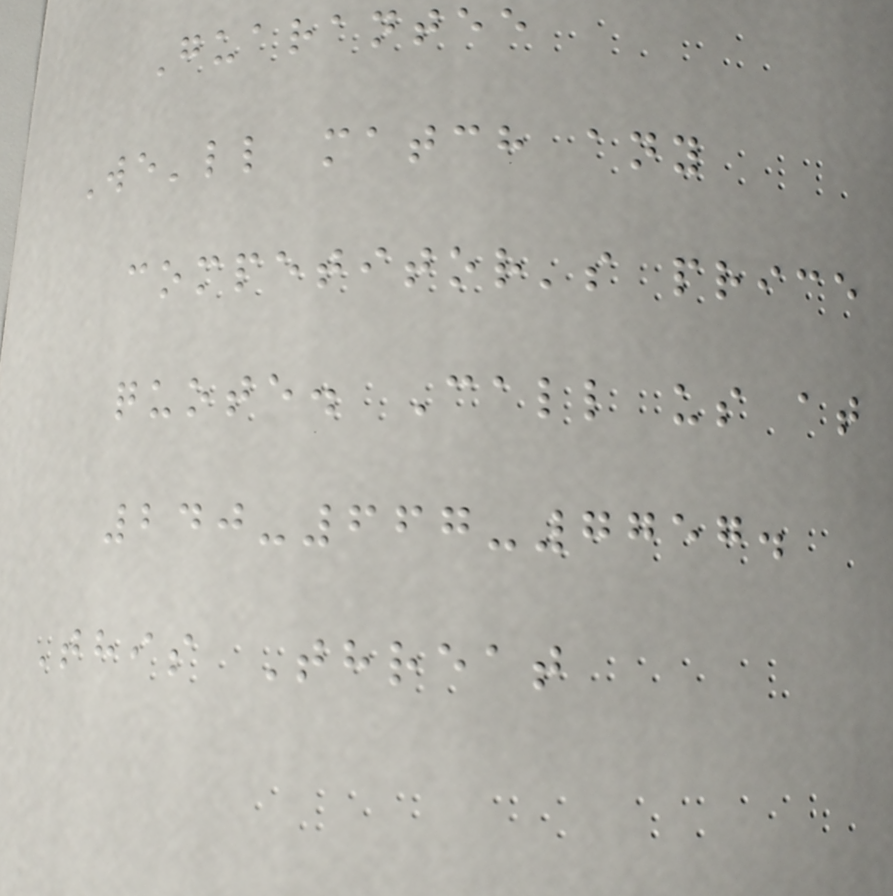Guarantee
We'll match any
competitor's price
quote. Call us at
240-667-7757.
This Threat
